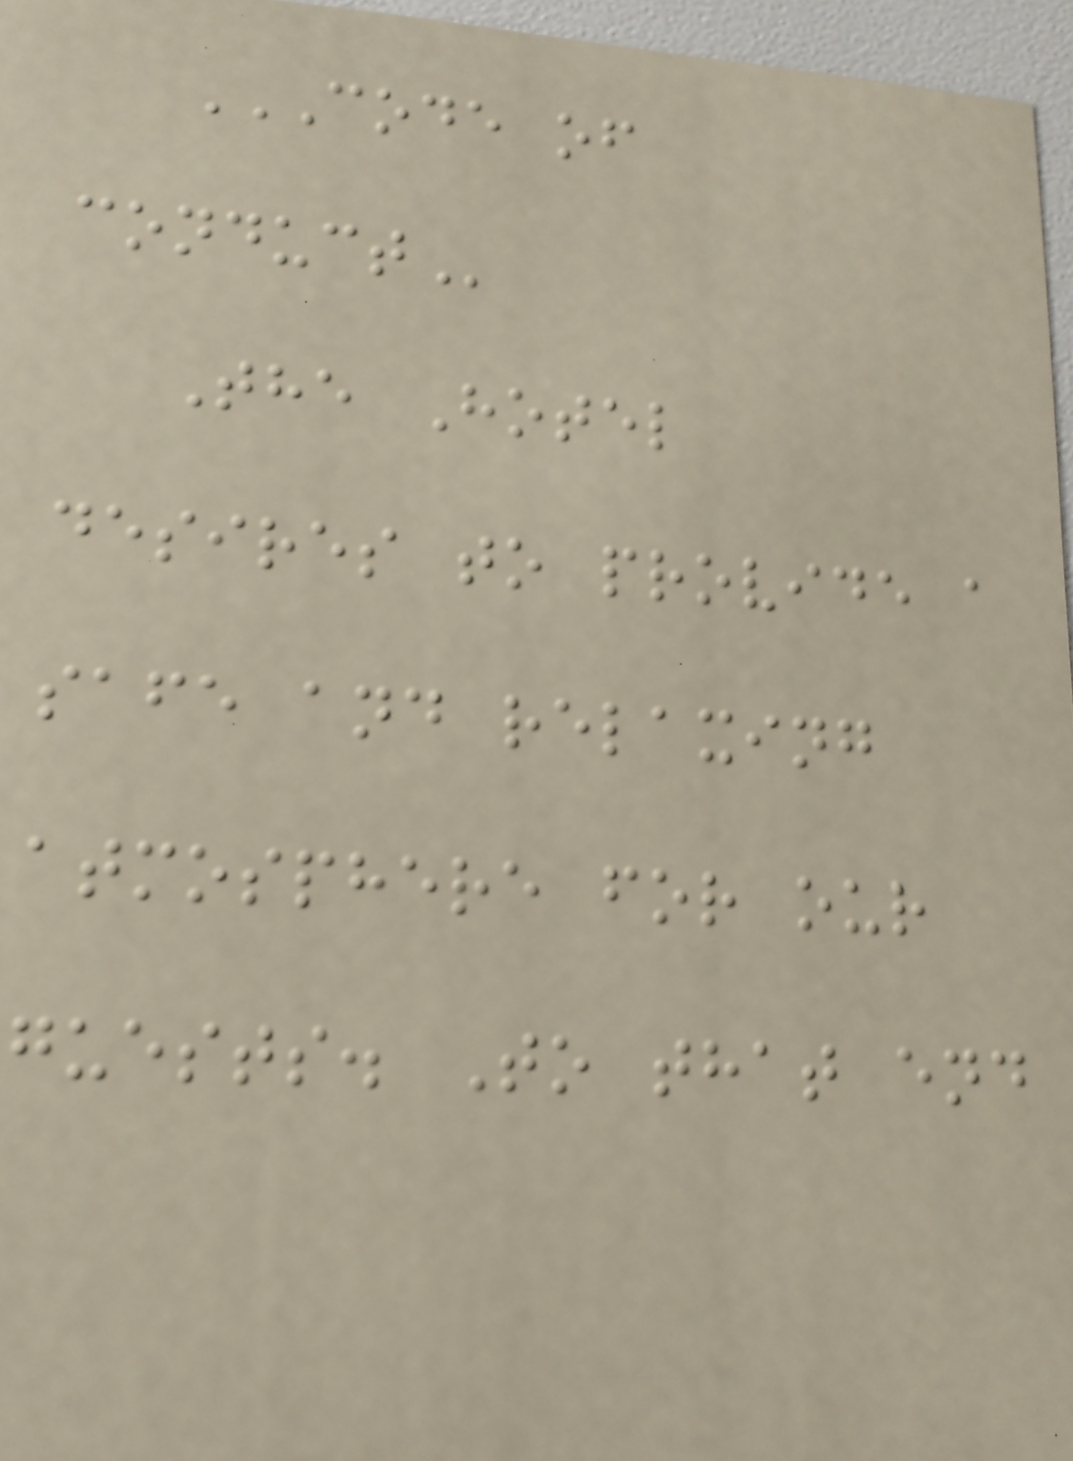CODE OF
CONDUCT
The Hotel
desires to provide a
safe and relaxing
atmosphere for our
guests. To that end
